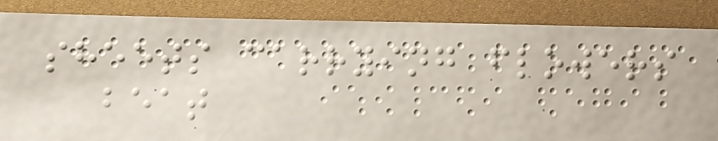sheets carrying flowers
beat
